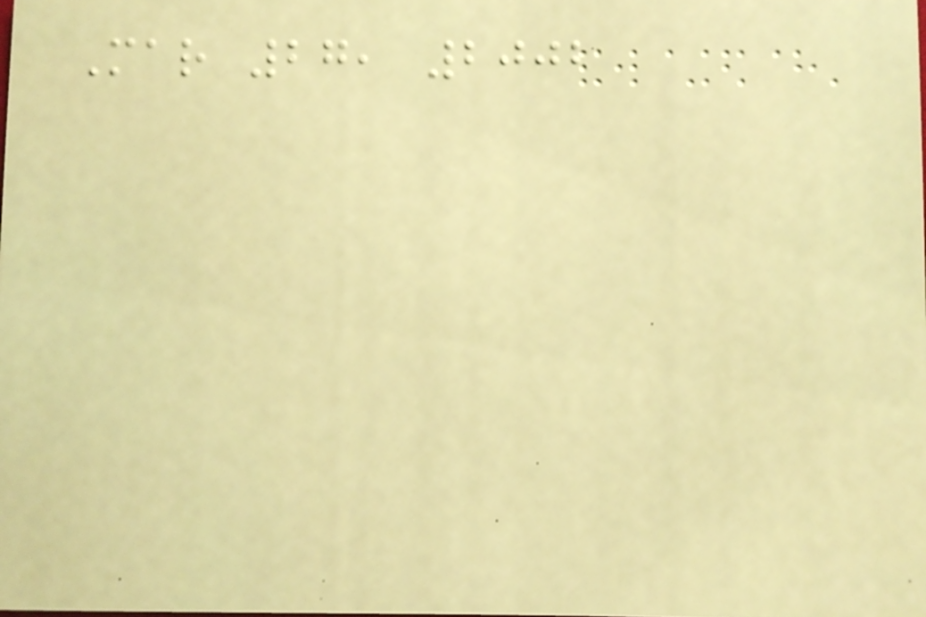Mar 27, 2002
